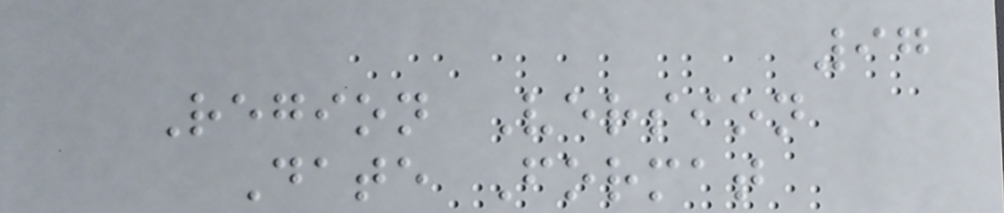97
Region Version
Date Format
